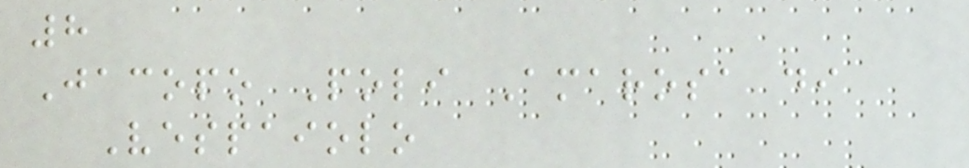8
Jacopo Poli Amarosa di
Vespaiolo
